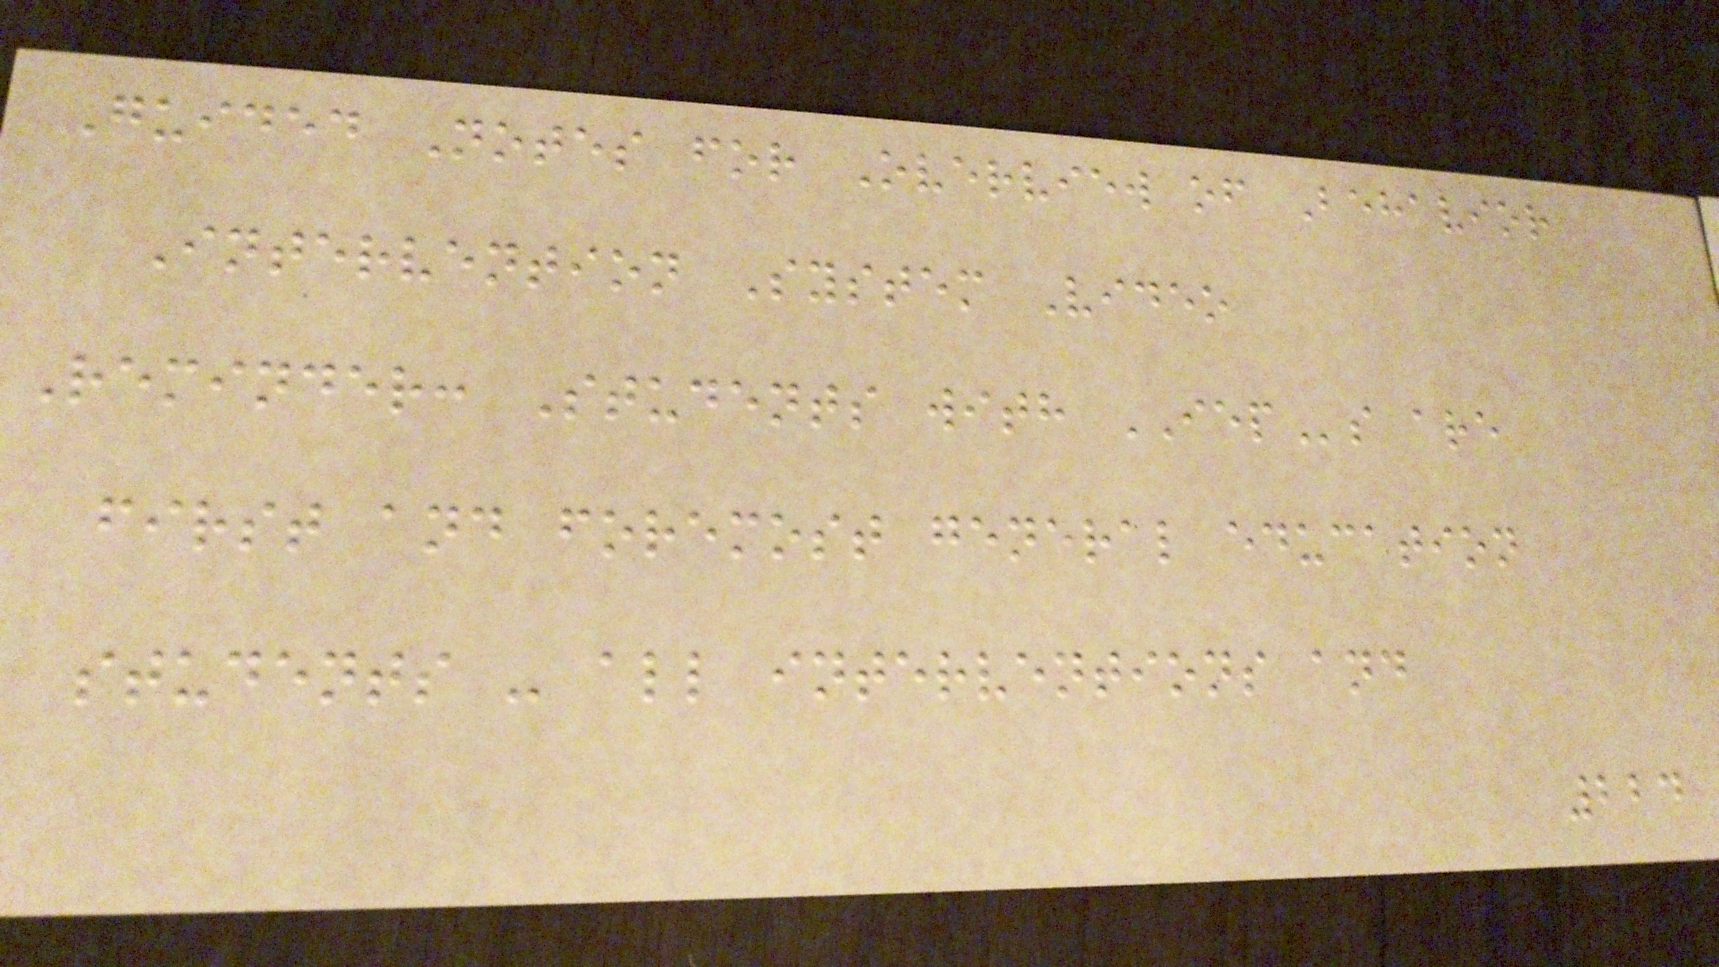Guided Notes for Overview of Behavior
Intervention System Video
Reminder: Students with IEPs are
first and foremost general education
students - all interventions and
224
